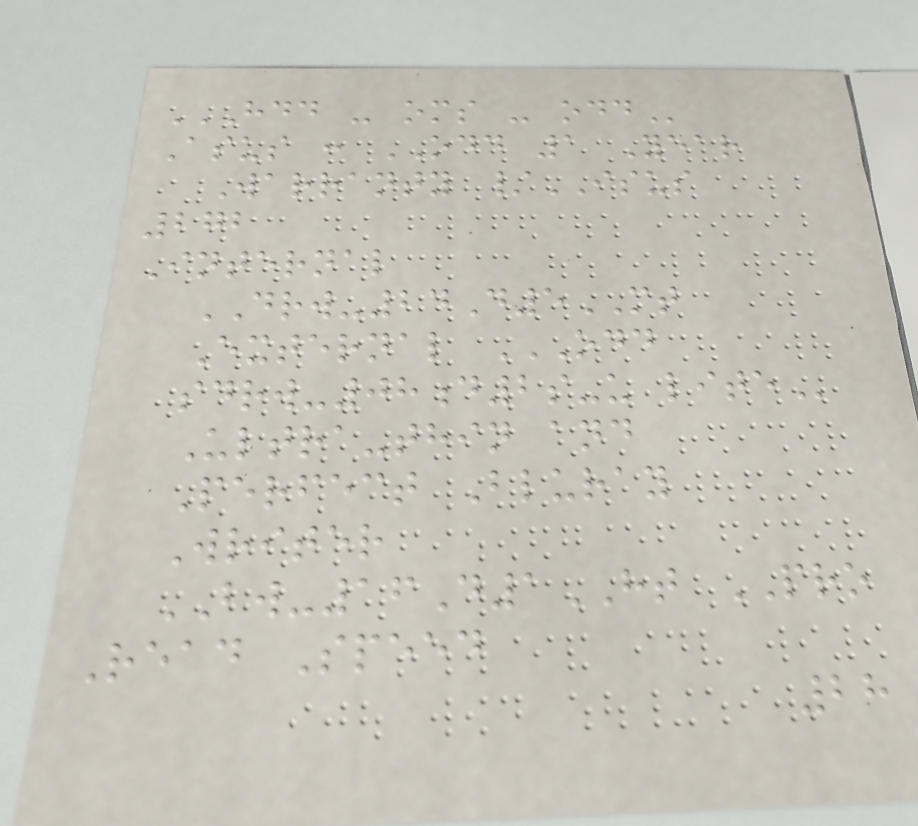HDD - OMS - ODD
Asus : ODD 1 Year
Warranty /ISUS
272
Internal
DRW-24D5MT
External ODD
SDRW-08D2S-U LITE
Ultra-thin and
Perfect Bluray
Writer
BW-16D1HT PRO
Read Speed
28
